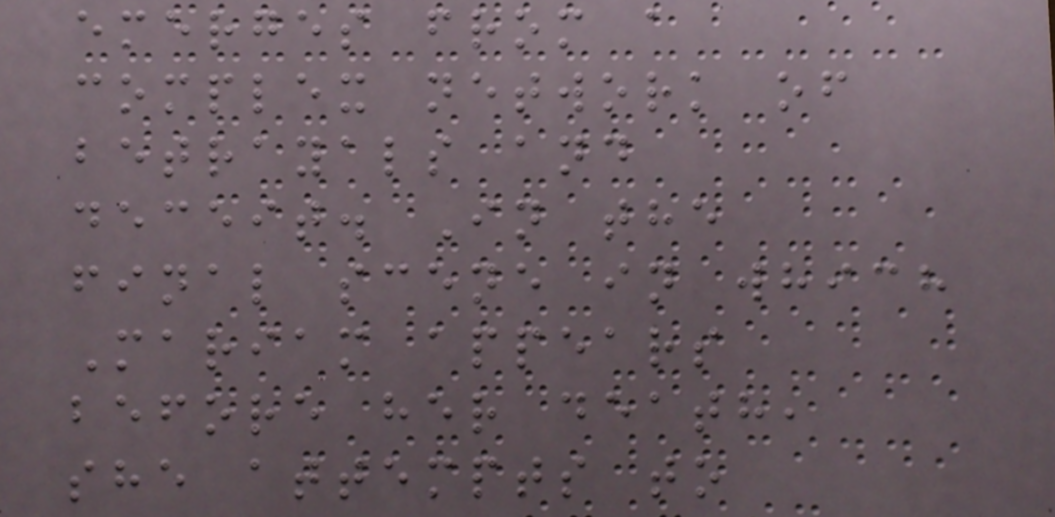emerges from a
complex network of
betrayals and
deceit. In the
final scene in which
Mariam appears
before her death,
she attempts to
